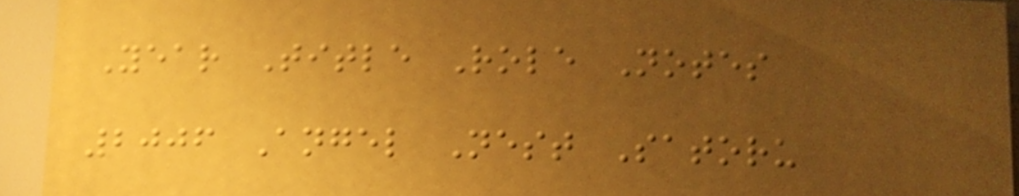Year Title Role Notes
2006 Angel Nest Satoru
